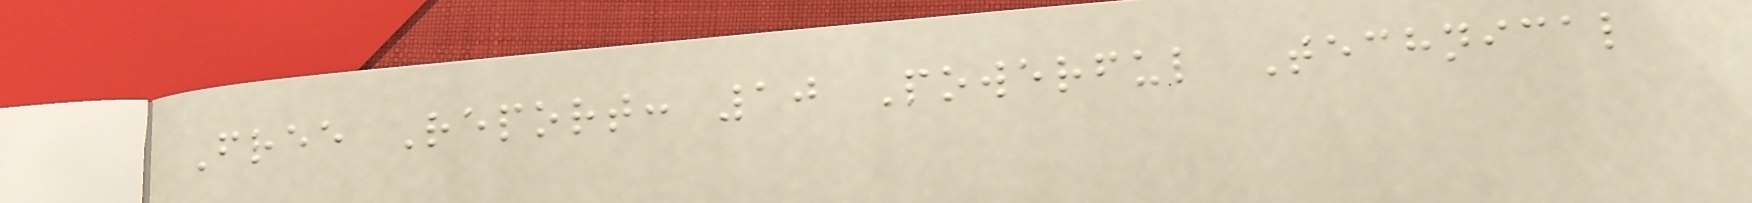Free Report: 10 Powerful Technical
